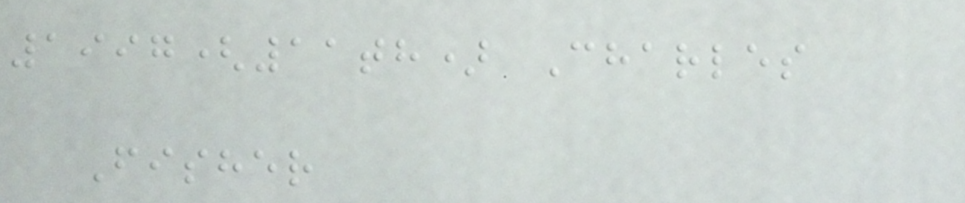1997(11th) Charles
Fisher
